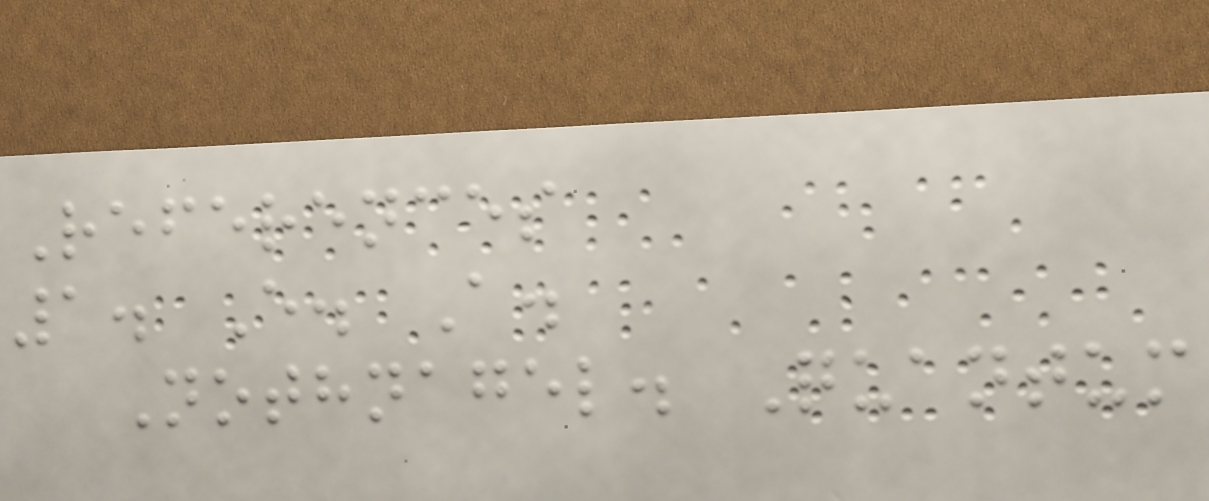References
1. E. A.
Nothnagel. Quantum
